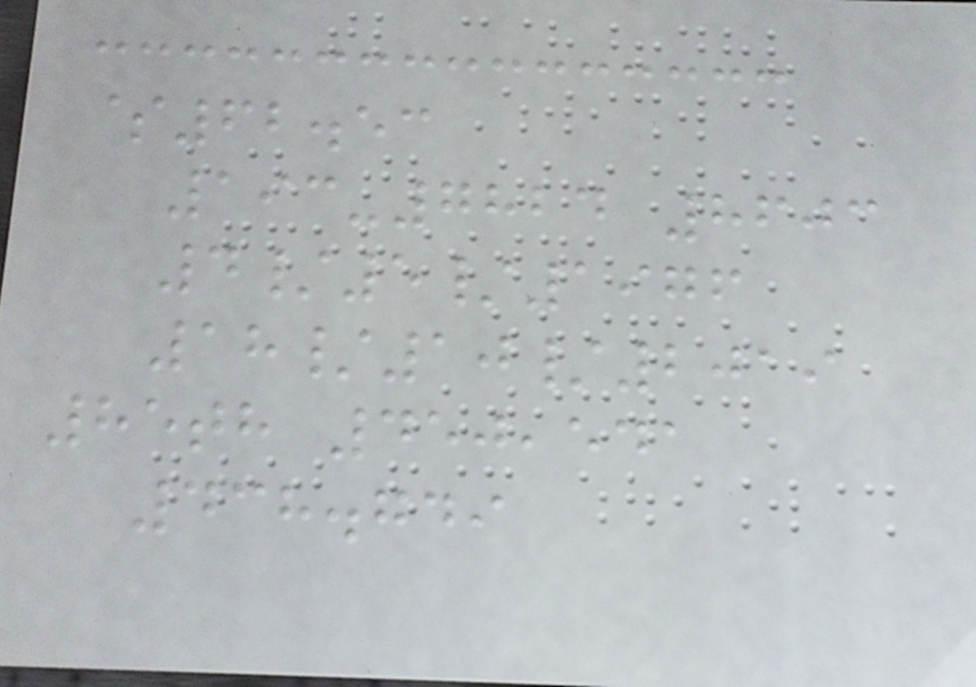$62.53
193-7824 8603
4/5/1976
18/10/2019
85th 450,541
438.749
